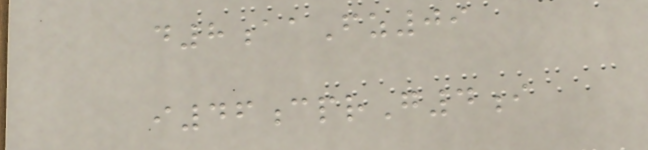d8aaFz09
i46cprG4i
